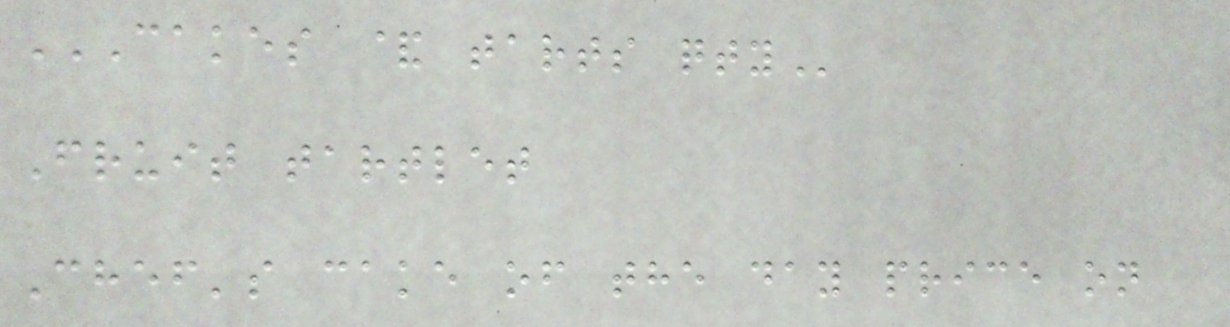CAKES & TARTS QTY
Fruit tartlet
Chef's cake of the day price on
